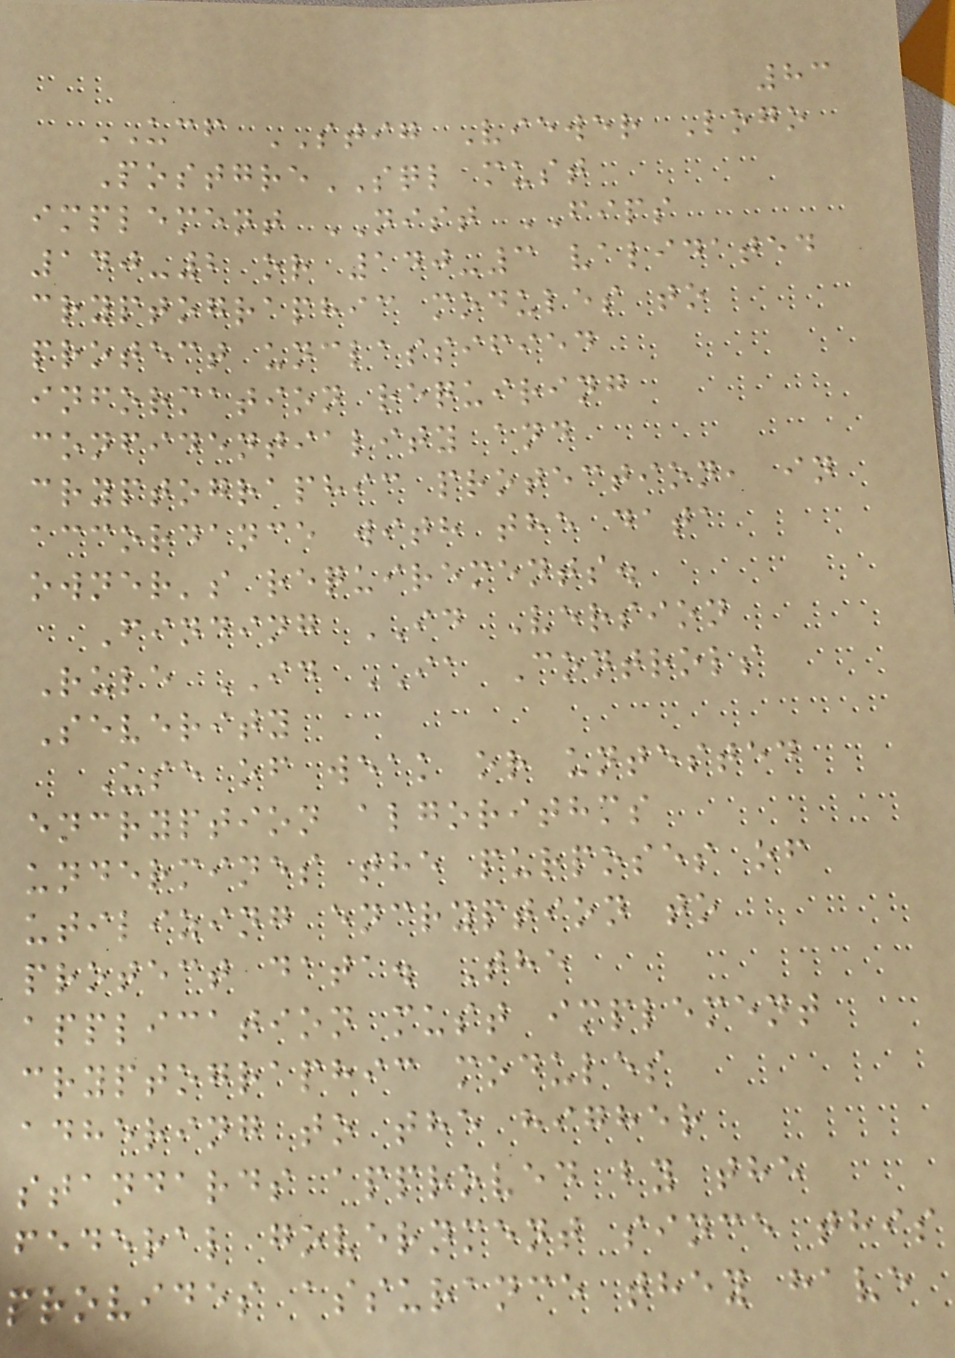83
UCF STIG Viewer Logo
PostgreSQL must
implement NIST FIPS
140-2 or 140-3 validated
cryptographic modules to
protect unclassified
information requiring
confidentiality and
cryptographic protection, in
accordance with the data
owner's requirements.
Finding ID Version
Rule ID IA Controls
Severity
Use of weak or untested
encryption algorithms
undermines the purposes of
utilizing encryption to
protect data. The
application must implement
cryptographic modules
adhering to the higher
standards approved by the
federal government since this
provides assurance they have
